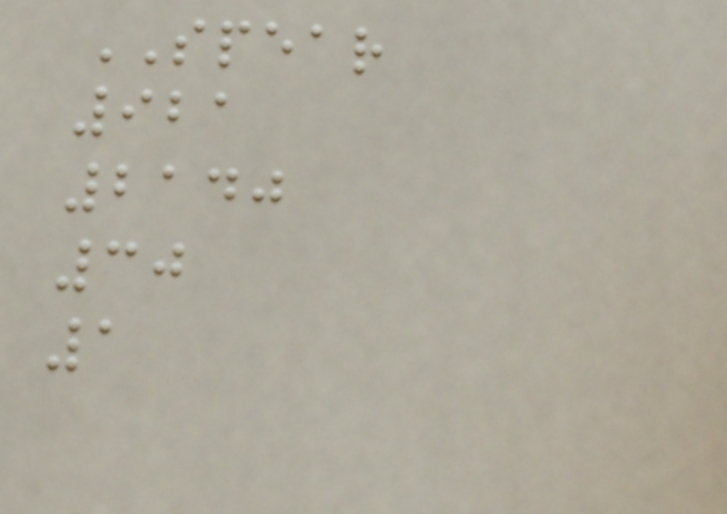SPEAR
921
2140
30
1
